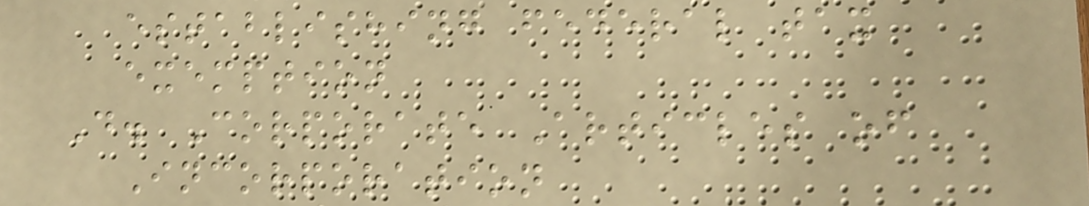establishing federal tax
exemption
D. Corporate Articles of
Incorporation
